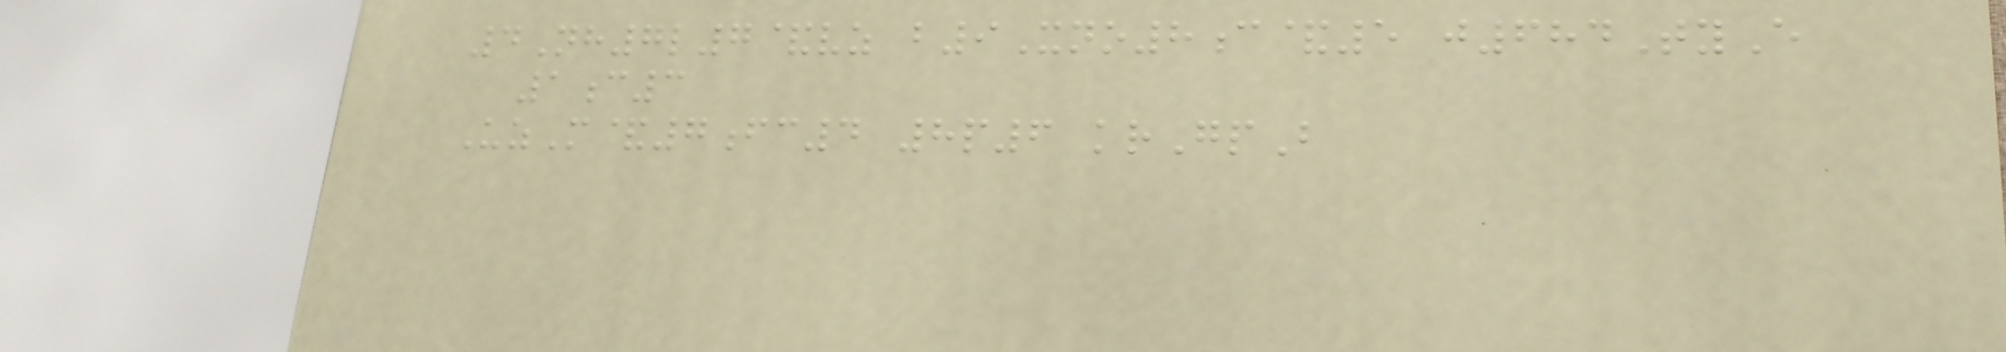4Nh7l7&vz b9Xno8c&5 j684TyE
1c3
UzM&7fc4 8p6 krGpB
